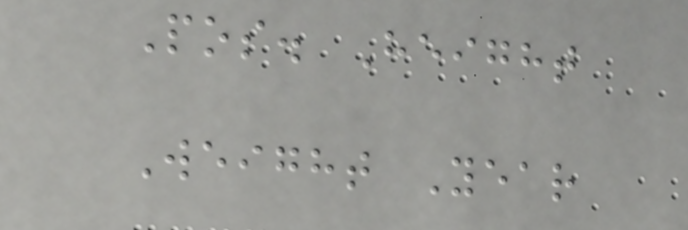Pos. Height
Weight Year
